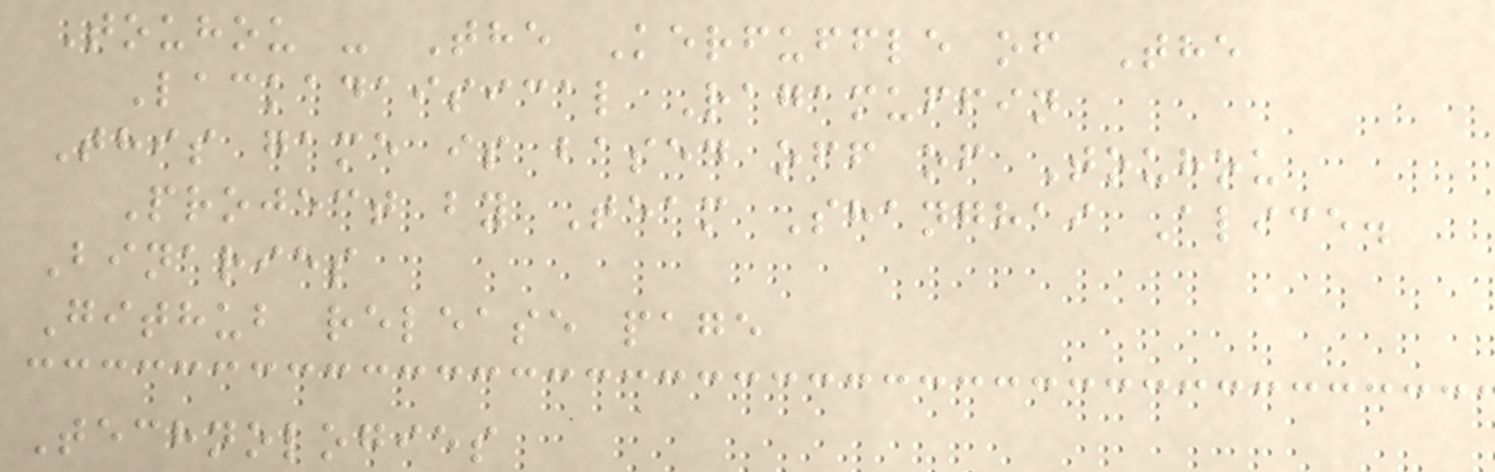Touhou - The Kerfuffle of The
Lackadaisical Ragamuffin
This game is based off of Touhou
Project by Team Shanghai Alice.
Binaries
Github release page
Technologies
